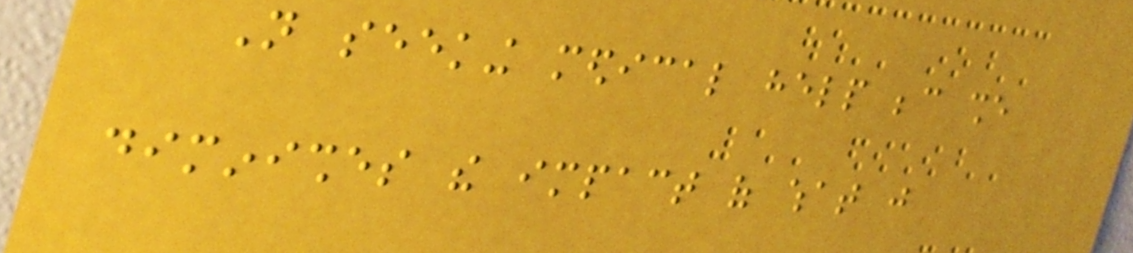Not seeking medical help because she
diminishes the impact of what just
